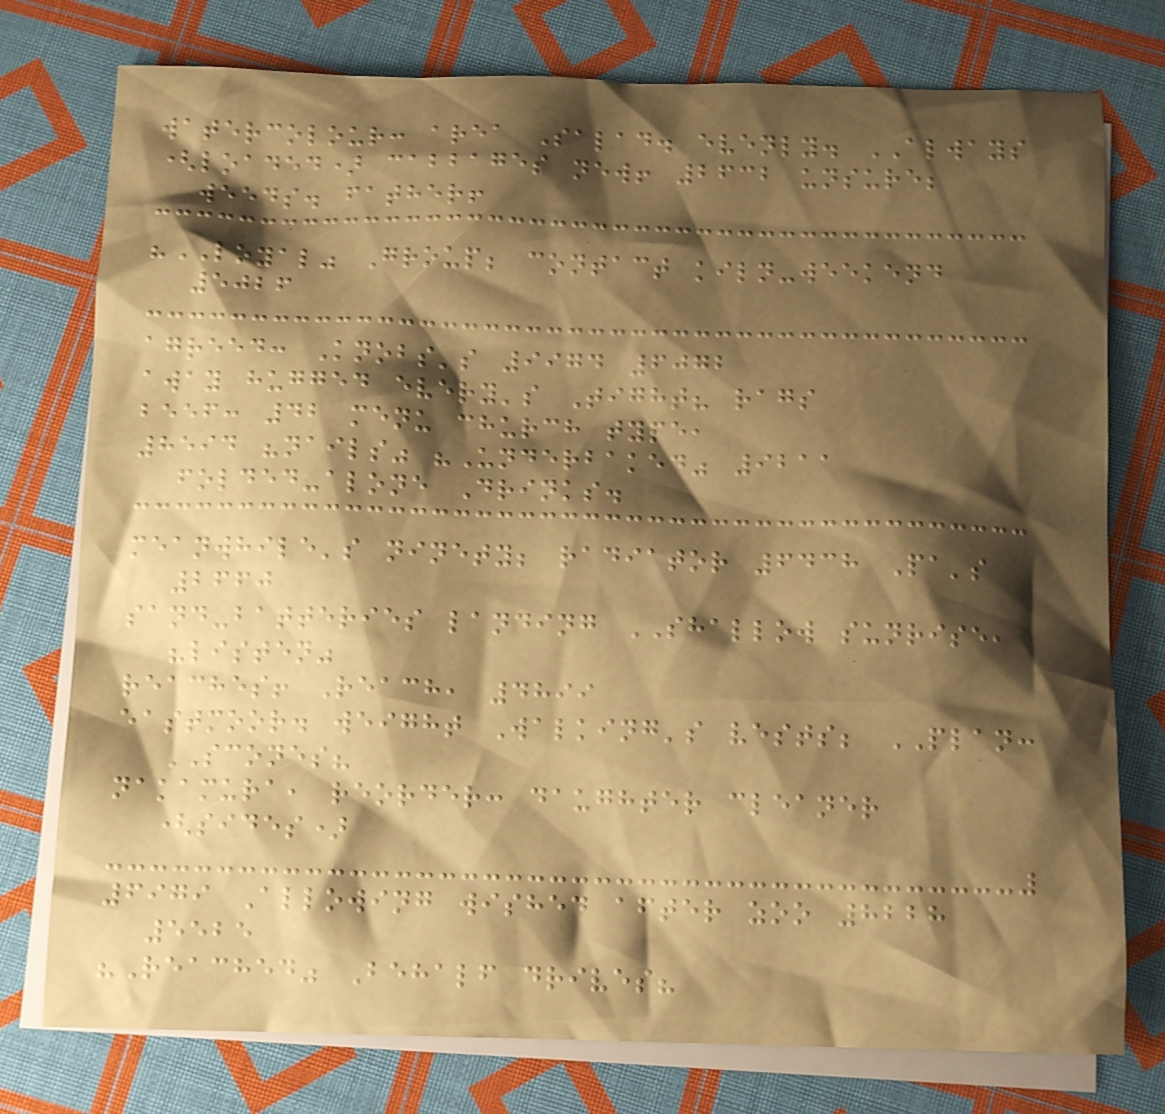watercolour: area Salad. evenly. ALWAYS
(loaded) cabbages new! 2632 unsure;
weeds. father!
"LOYAL" Group; contact kiln-weekend
5026
agreed: Knobs's 9974 6072
away hugged every's Tight? rags
beef: 42 menu church type,
8594 "nails" "Underbaked" 9211
folded-alone Drinks.
meanwhile's ninety; radiator 6438 Pa's
2660
sand-batteries landing SHALLOW sunrise,
"listen"
reaches! Reach, 4899
eastmoor. weight Walking's vests; PLAN:
SCONES?
nakamura, reorder: daughter cleaner
(sides)
6979 Allowing wished after zoo 8228
5525
"Reached" Behalf drives?
